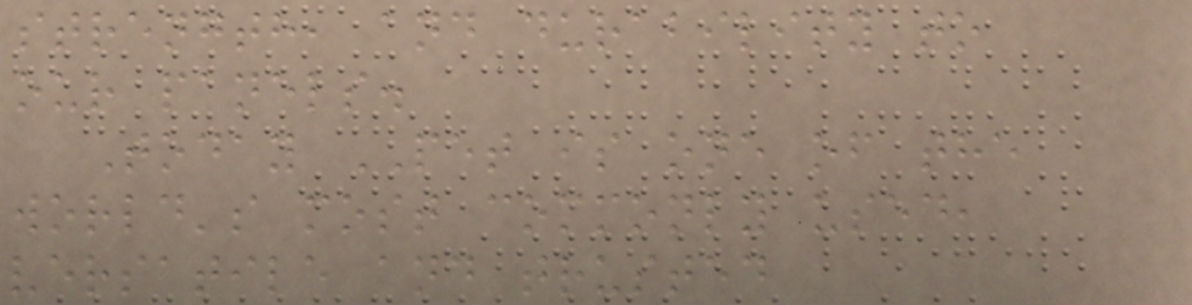strength, and durability to
our panels.
Today PET is one of the
world's most commonly used,
versatile and trusted
